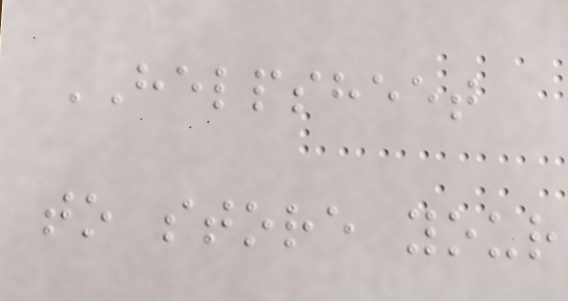HELPSHEET
to store your
